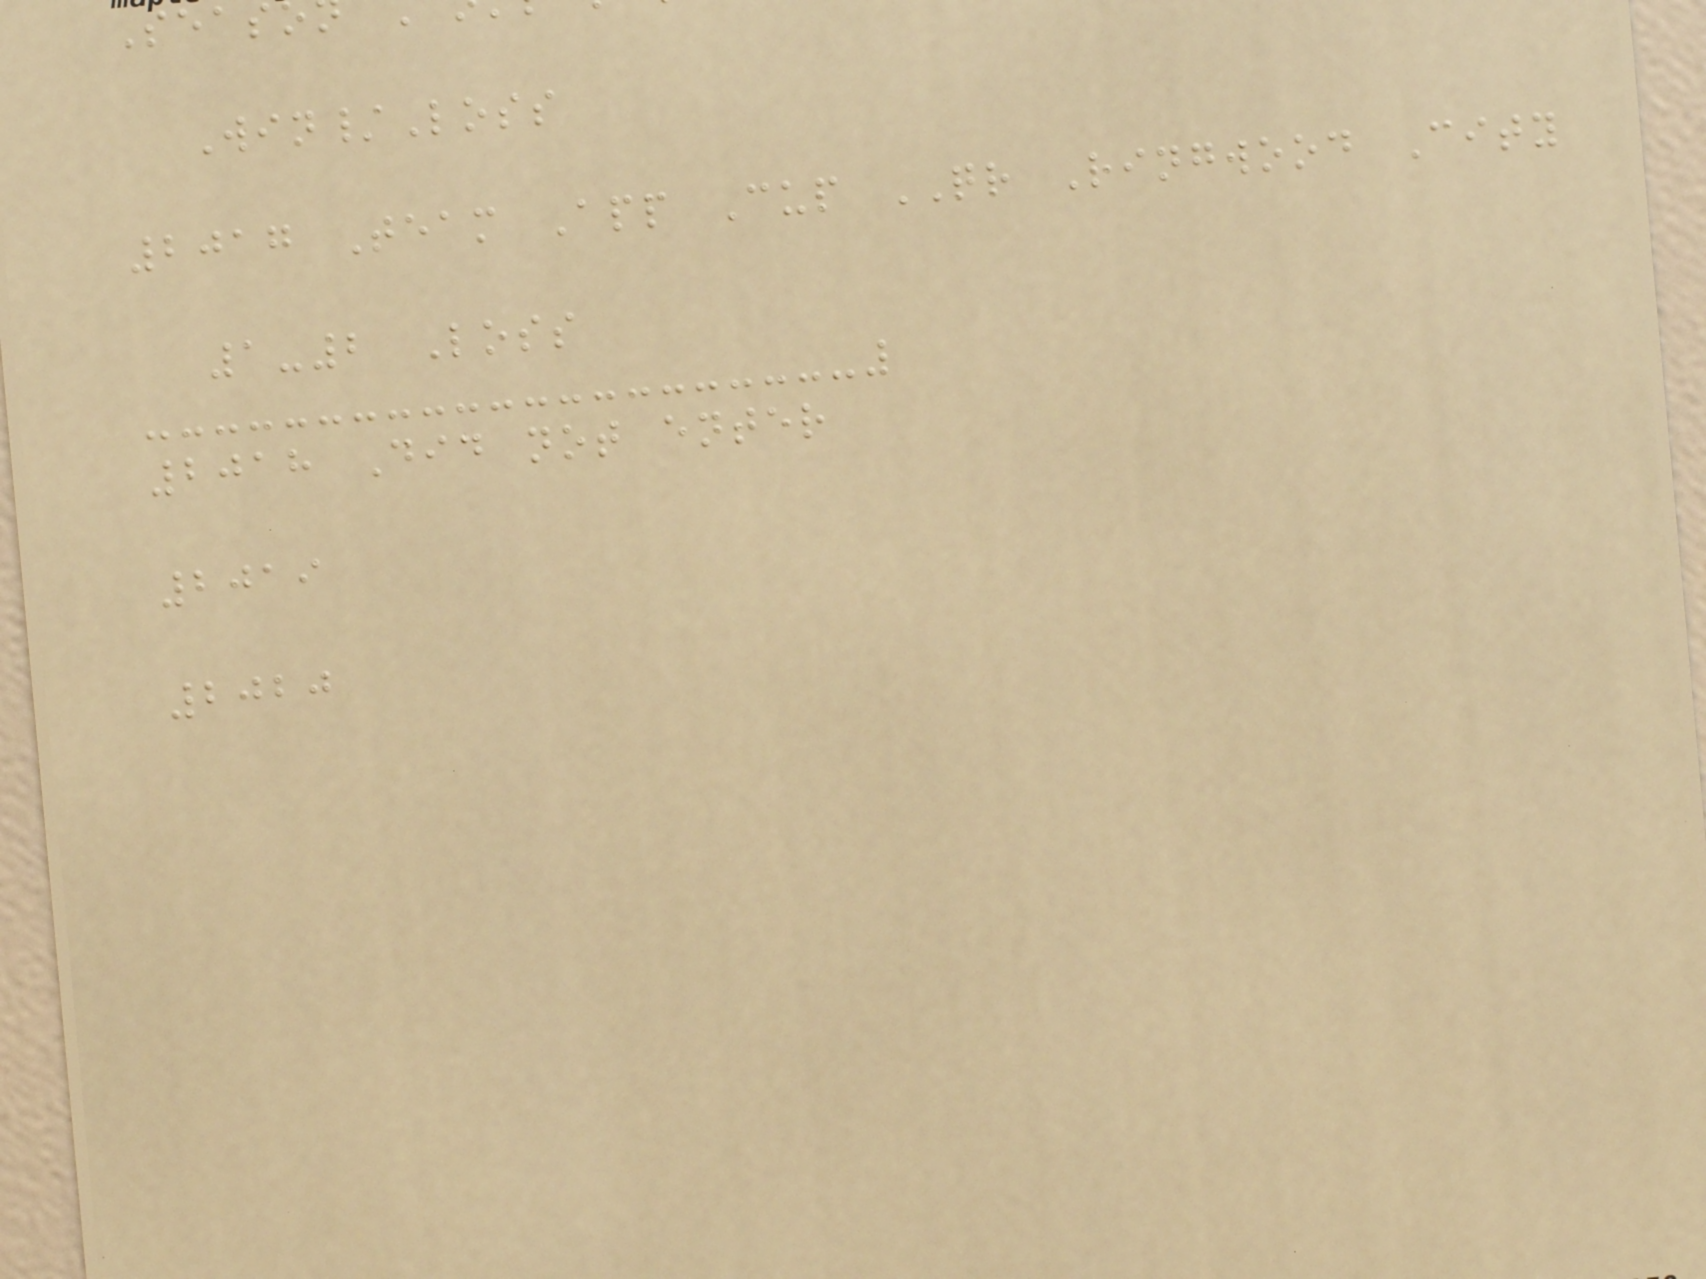Win/Loss
2017 Team App Cup QR Ringwood City
1-2 Loss
2018 Did not enter
2019
2020
